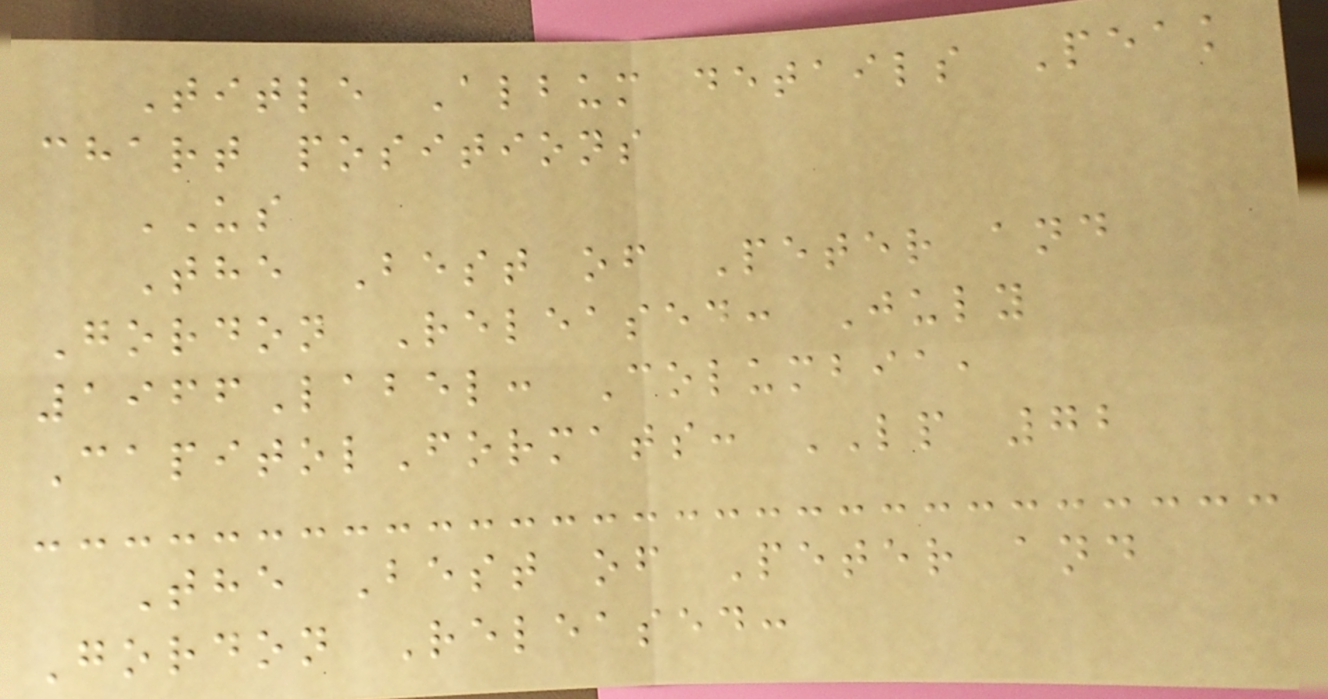Title Album details Peak
chart positions
US
The Best of Peter and
Gordon Released: July
1966Label: Columbia,
CapitolFormats: LP 72
The Best of Peter and
Gordon Released:
